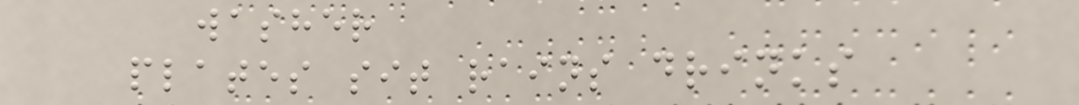washer
plates sit rains drinks
